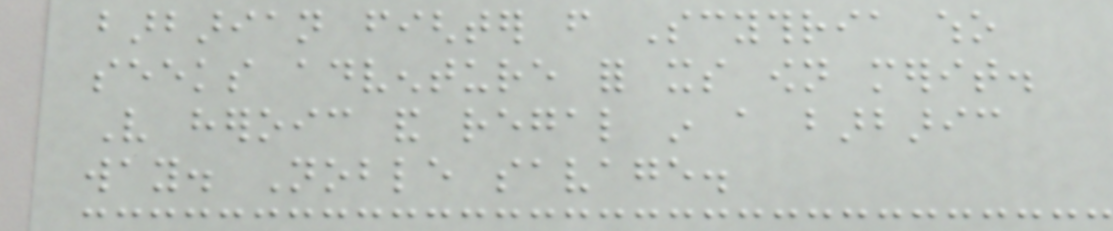barbarian fighter from Scythria who
seeks adventure for its own merit.
Very heroic and regal in a barbaric
way. Noble savage.
